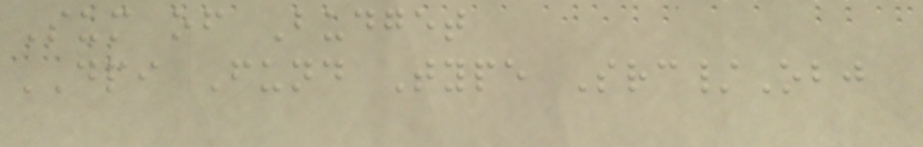Sum of Budget
DPI Fund Type Src/Obj
